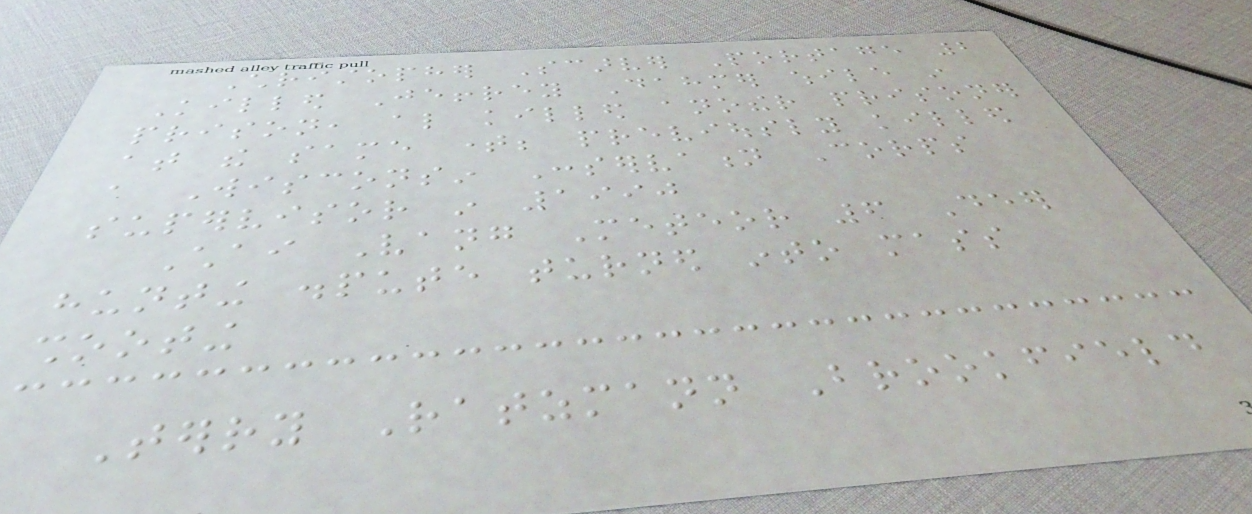Christopher Scarver Portage 2
Killed Jeffrey Dahmer while in
prison, also killed another prisoner
at the same time; previously killed
a Wisconsin Conservation Corps
supervisor in 1990
Chai Vang Meteor 6 Deer
hunting dispute turned into mass
shooting
Terry Ratzmann Brookfield
